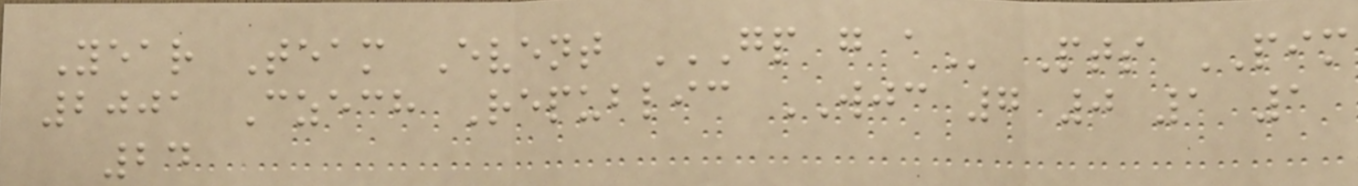Year Team Event GP G A Pts PIM
2001 Czech Republic WJC 7 0 1 1
24
